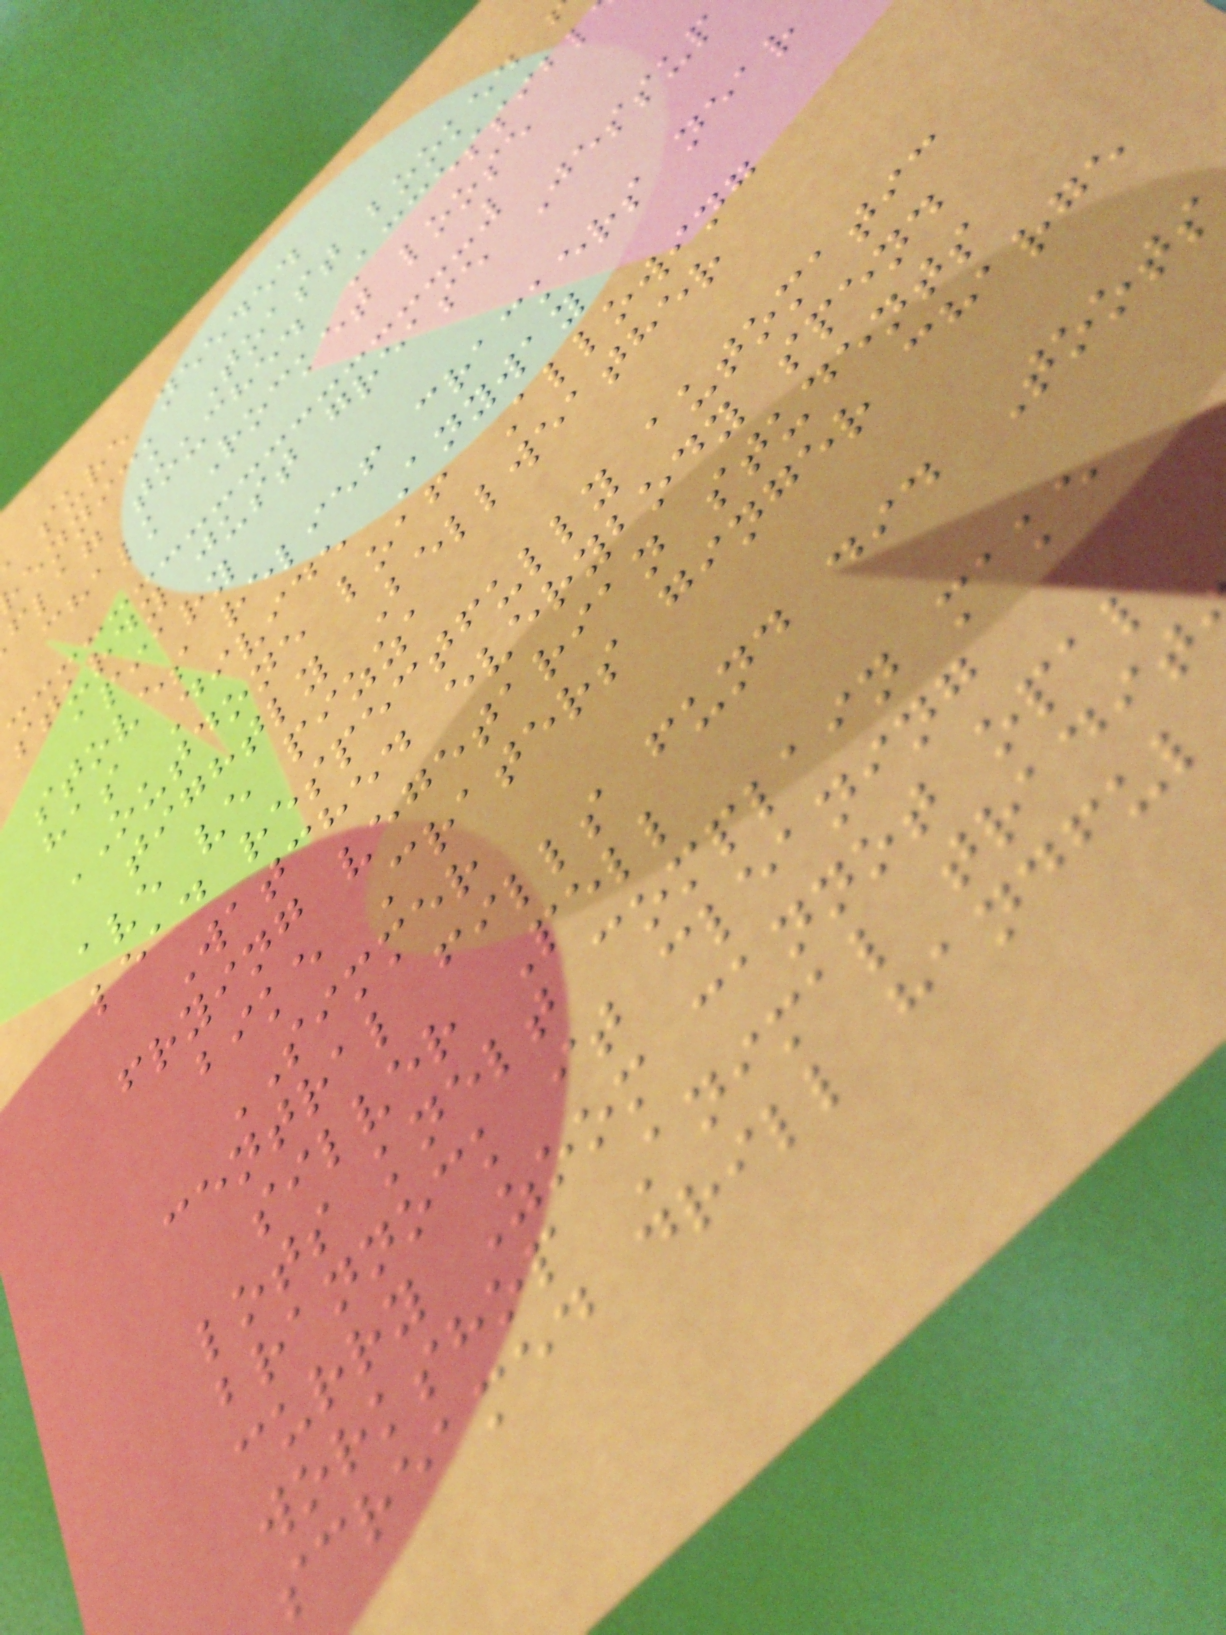sure needed
ennick Toast booked
flag touched Accessibl
chalk Rocket loose
sturdy just grease Jessup
apiary
stoves relief crackers near
has Divide Anyway
OUTDONE loaf Allowing
tightly Bellweather
ave ve pizza
lead respectfully automatic
Watched everybody spend
frying vegetarian students
bike Craters ginger charge
SIMMER
central fills fund did Toots
silver Pell
lots knelt complain make
brannock it cleaning
curry Zoom cannot opal
workshop Animal tradit
screamed drill handful
